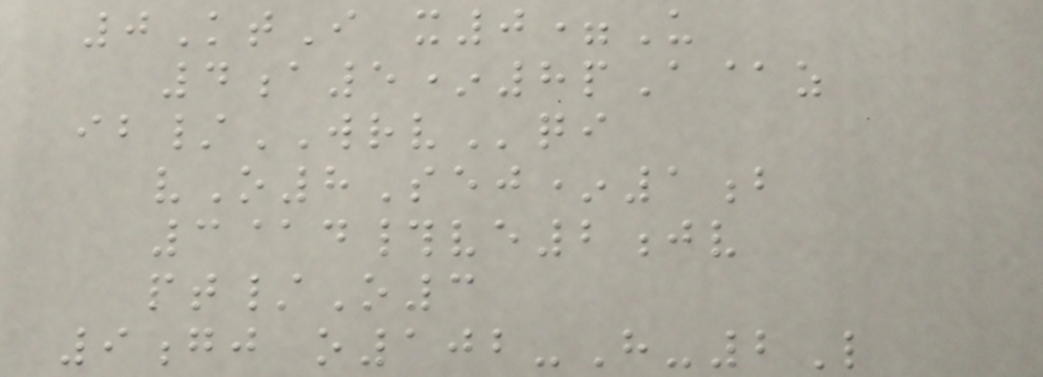0KtI x0=U
4a5*8pA@z
ib/WRVqi
vO8Sej*1b
3@d#ve2jv
pt/O3
9gj o102-H-2L
